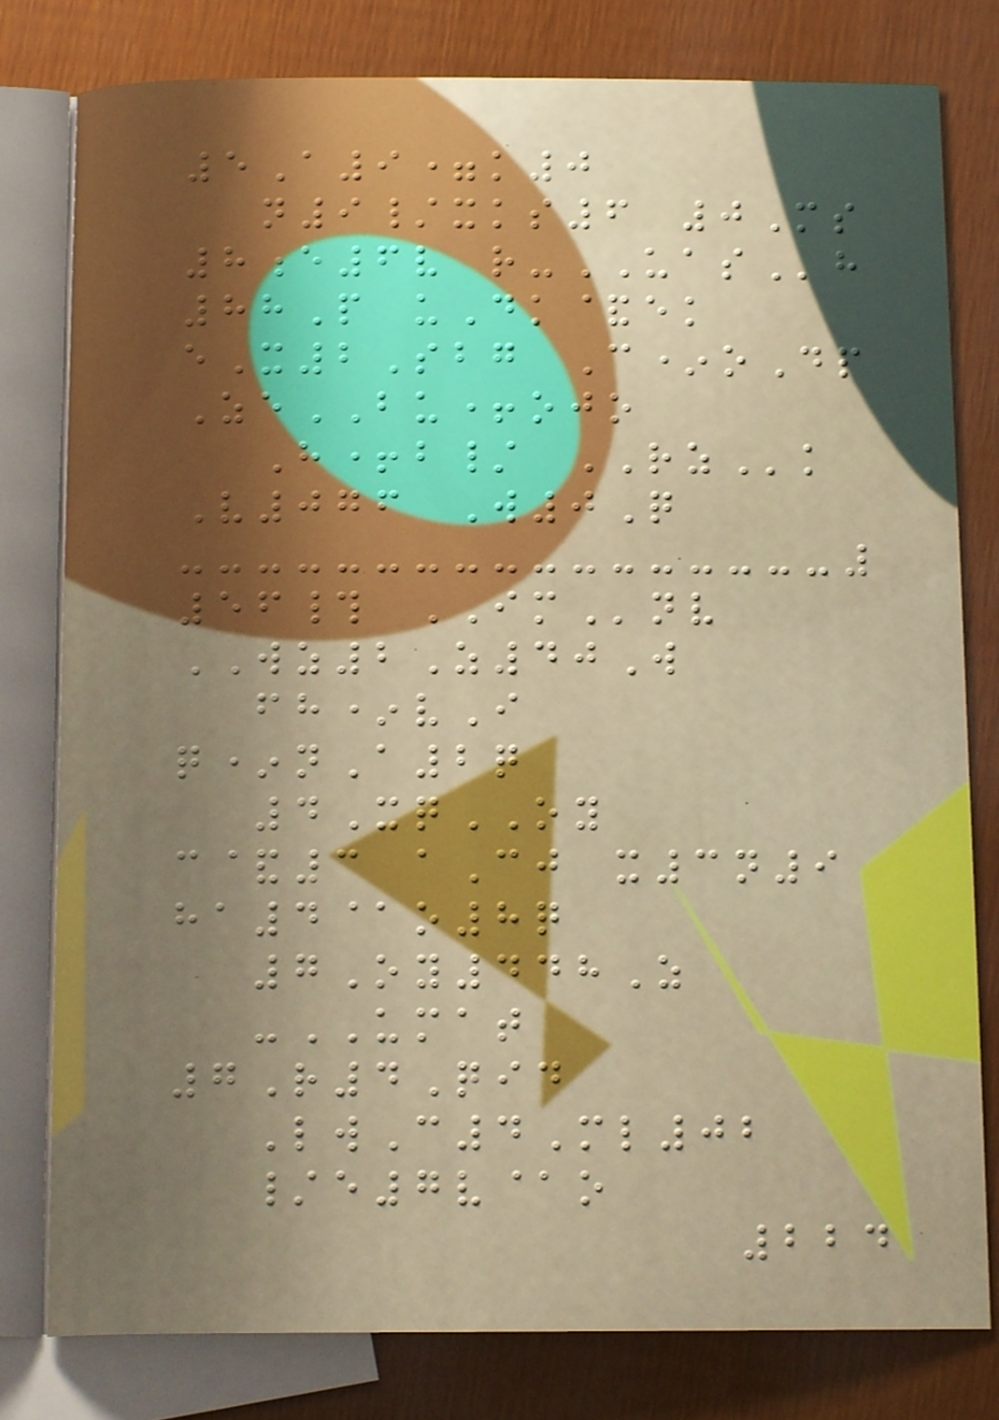5A9=k0
n9/xks6 0Ms
8e6v r-UASh
88P uDk&ek
eX2Sbg C*oDp
ZeBU+ojo
H+b/ RZk
V076 W0Q
56# IMnv
WZ2Z40W
fh*vI
q*nA2q
4XqOY
c&3 aCj x3n9
ha4@o8q
7Oy448Z
-UMAT
7R4Qid
LwC4Ml02
/e7v@o
224
